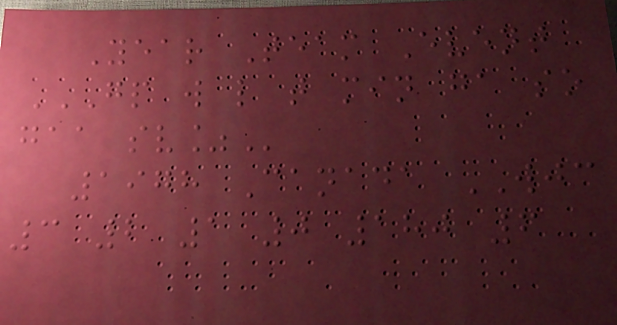Year Team Event
GP W L T MIN GA SO
GAA SV%
1978 Canada WJC
3 2 1 0 180 6
